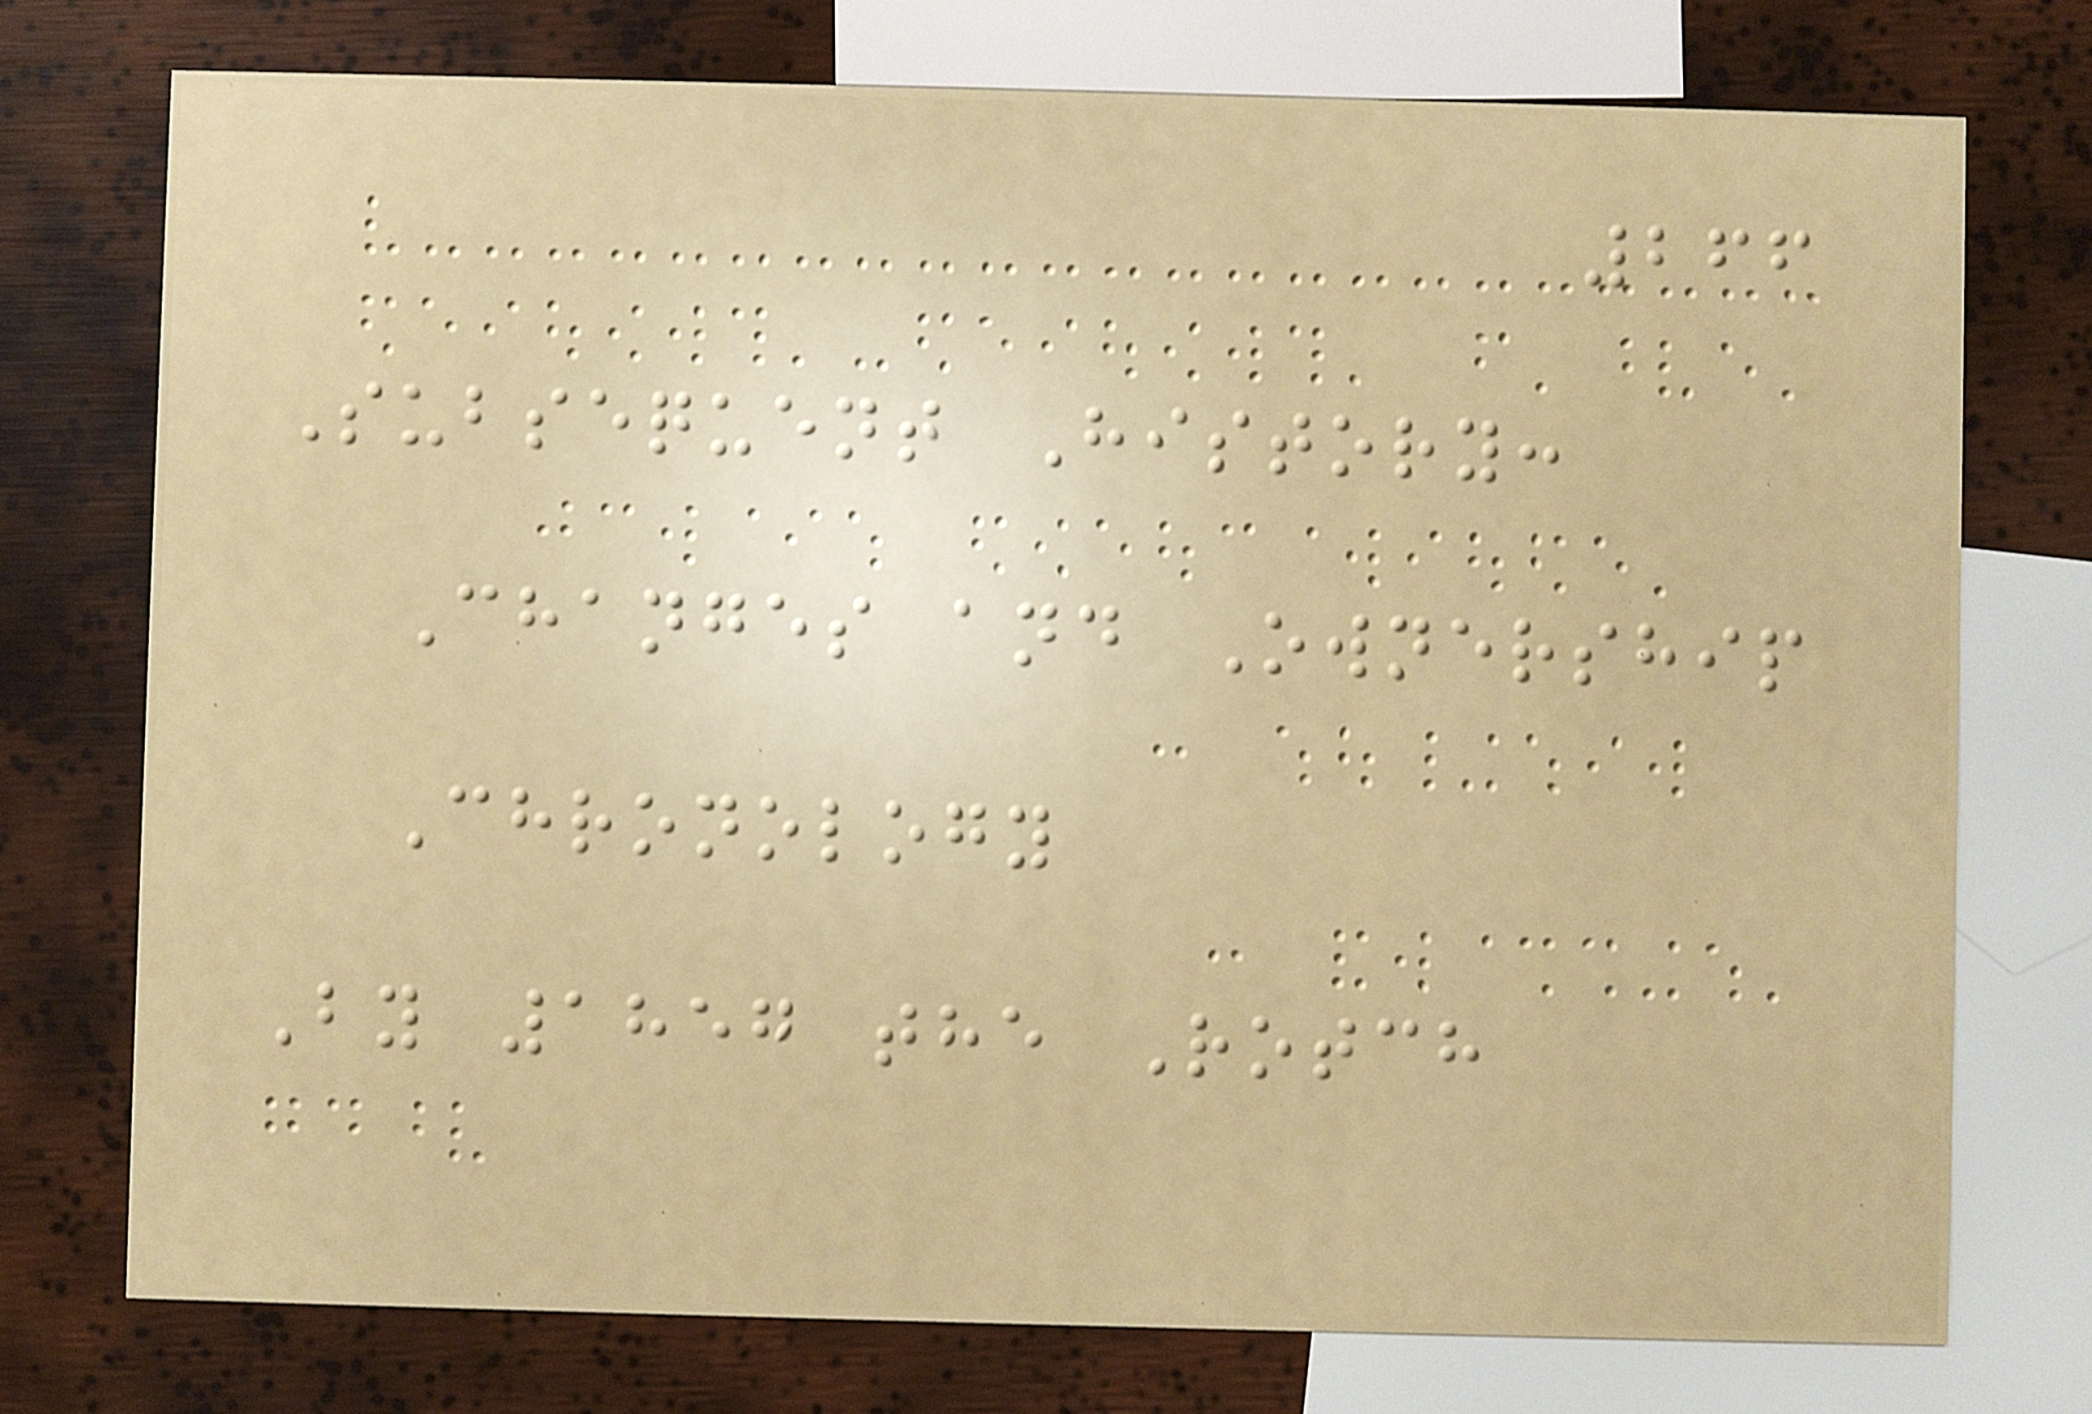266
Subsequent History:
Changes and Ownership
Chronology
By 1857 the Rotch
